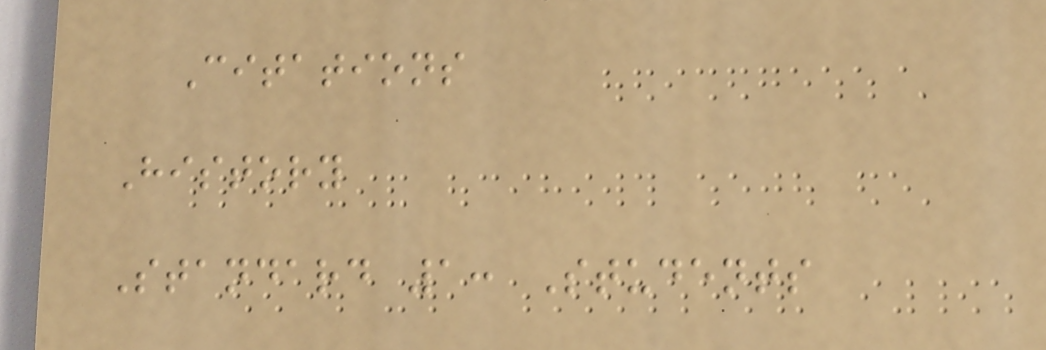Citations
History
Standard 1: Students
